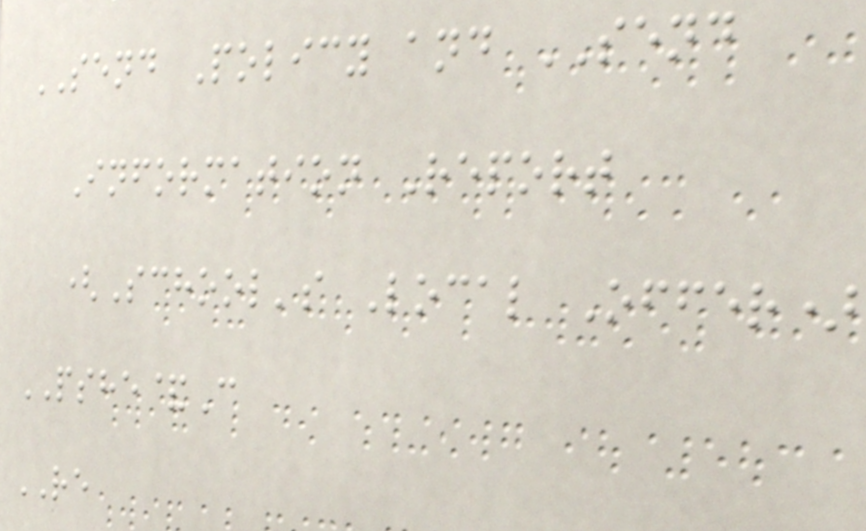SEND Policy and SEND
Information Report
(School's Local Offer)
PSHE&C
RE
